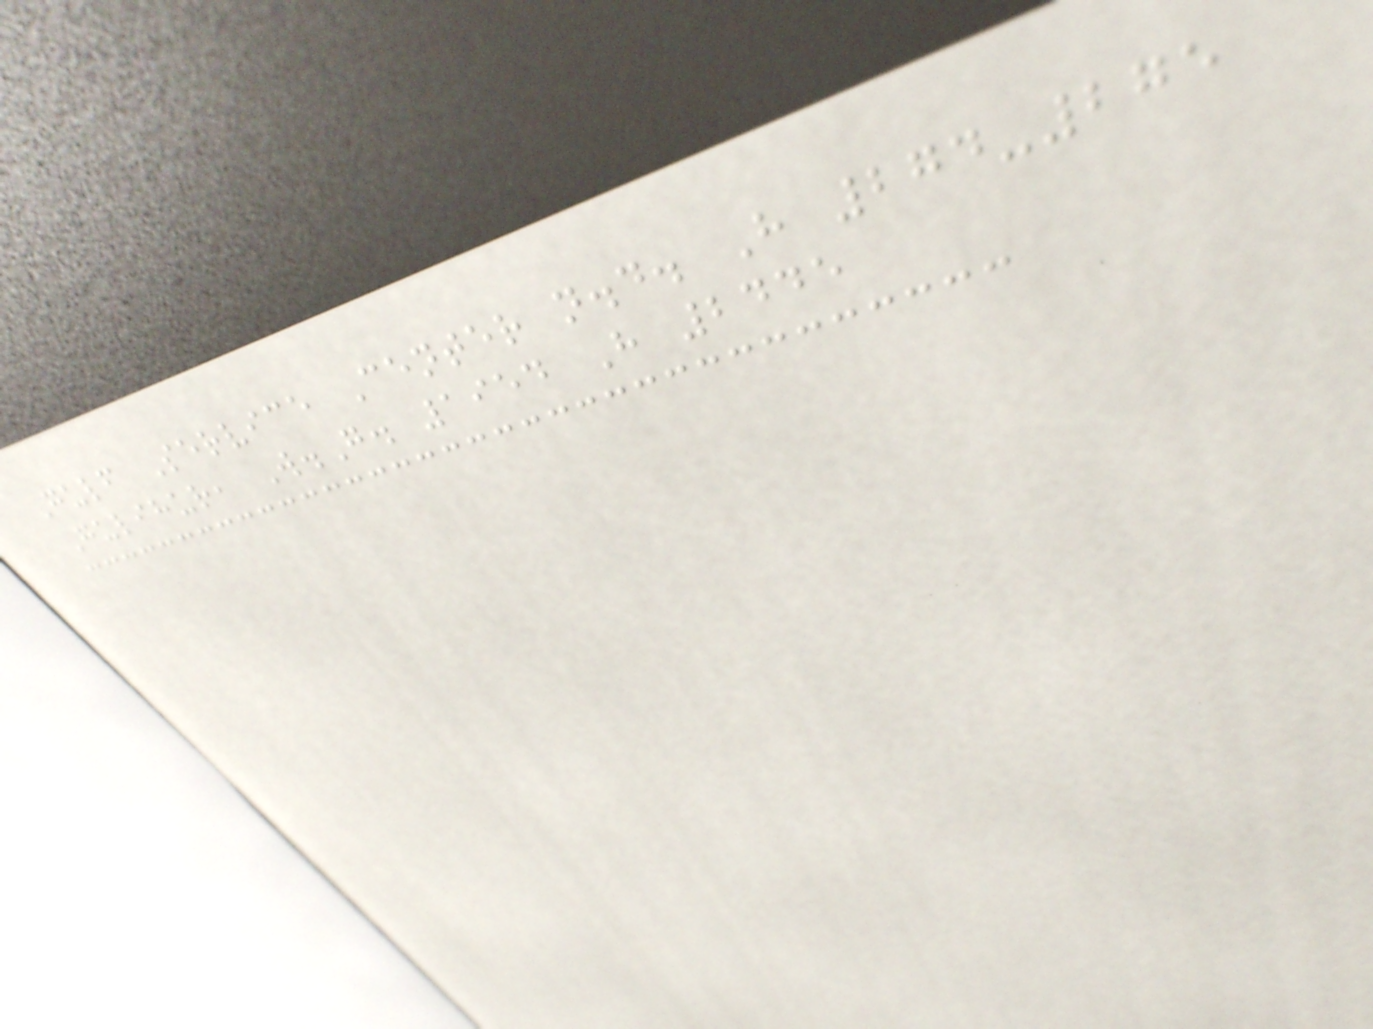Gulf Service Center n.d. H 274-275
Gulihur, W.G. 1954 H 2445
